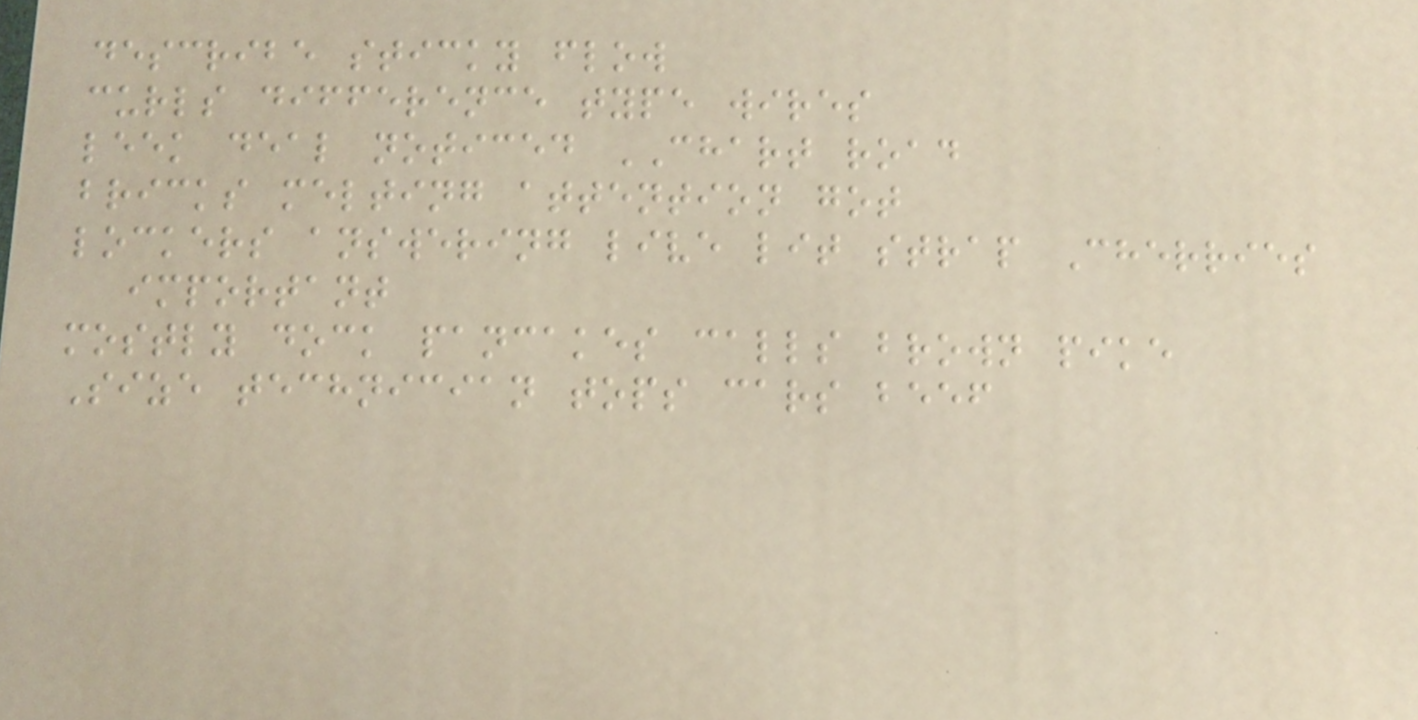describe sticky flow
curls difference type wires
leek deal noticed CHART road
bricks melting attention got
lockers answering live lit strap Cherries
important
mostly dock pancakes calls brown pike
Size technician tops cars beef
